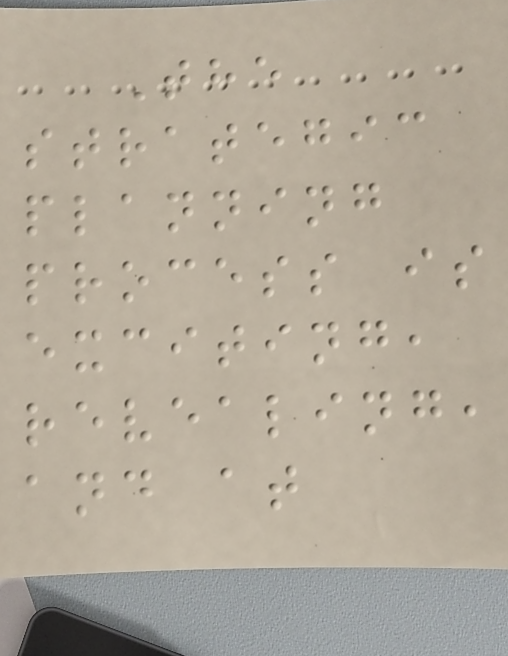The
strategic
planning
process is
exciting,
revealing,
and at
